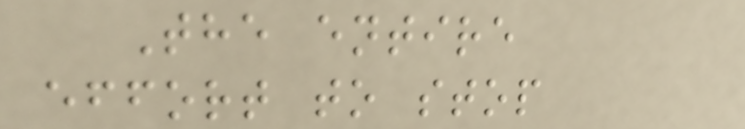The entire
effort to stop
